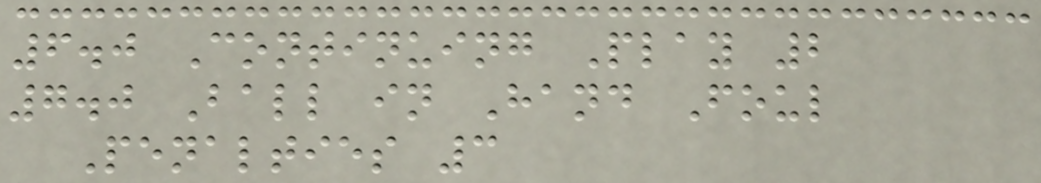6.0 Continuing Play 2
7.0 Ball in Hand Foul
Penalties 3
